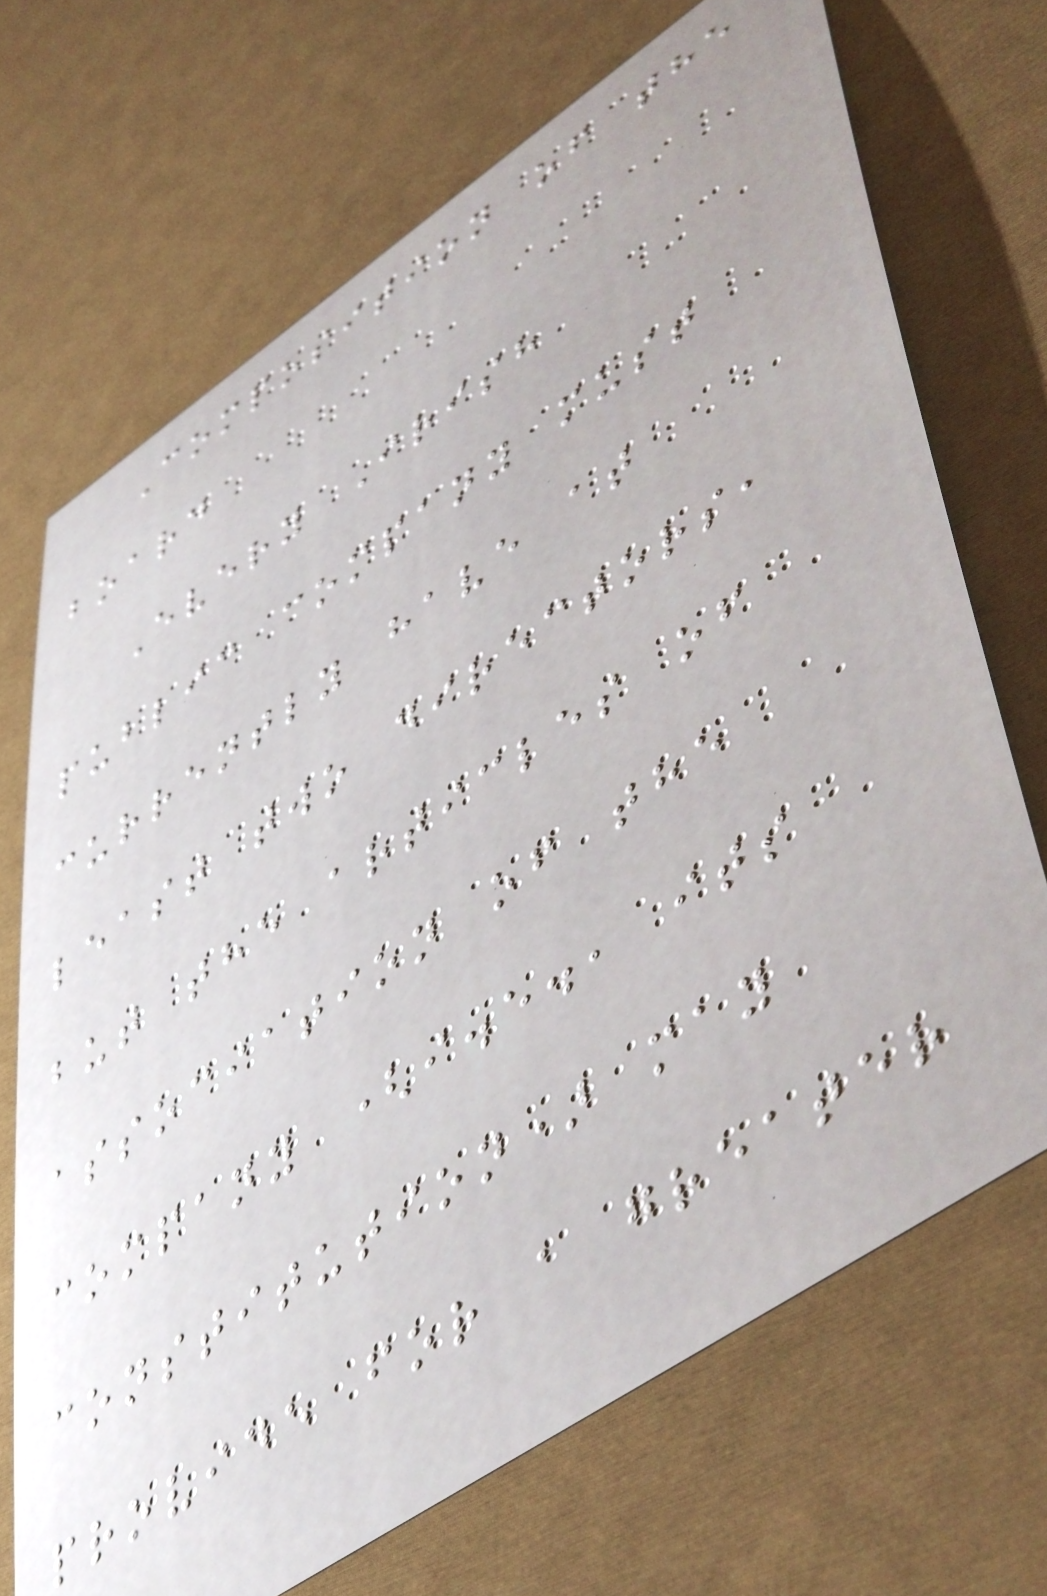Composition of the
board
Every Irish
public company must
currently have at
least two directors,
but the articles of
association of the
company (i.e., its
constitution) may
provide for a greater
